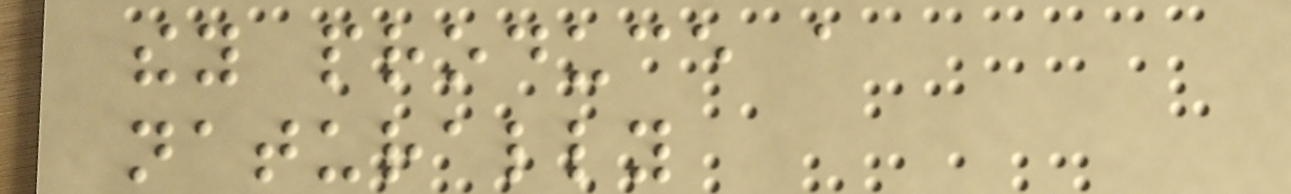they produce a
naturally
